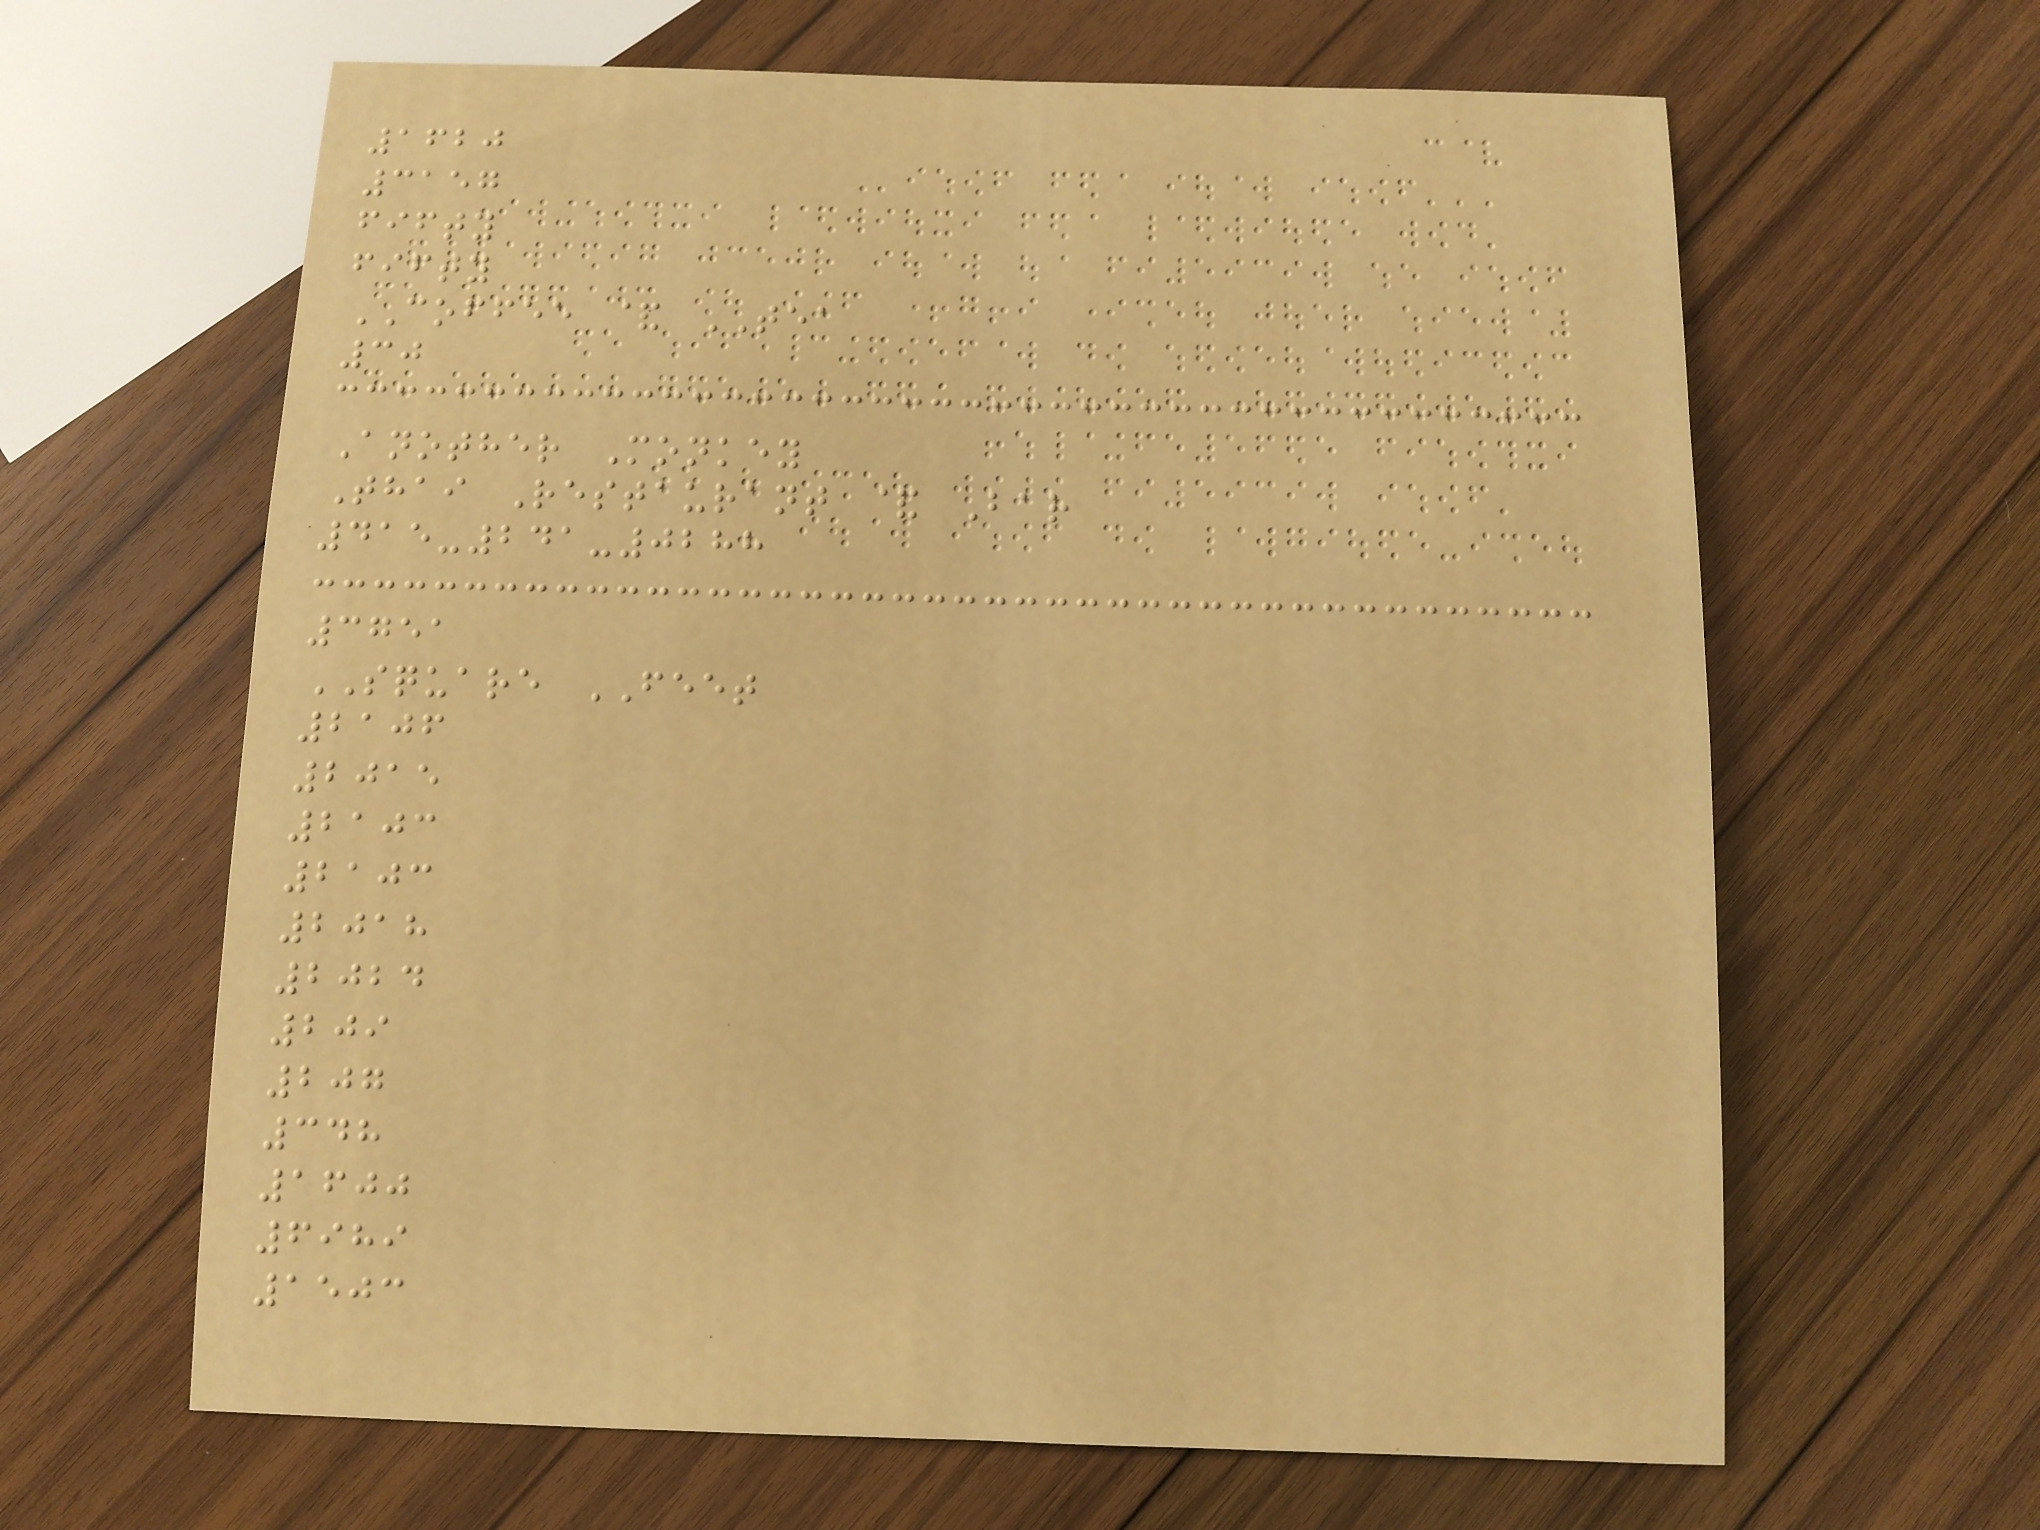1620
3157
fifty
fifty
COFFEE & TEA
30
Another Monkey
Thai Restaurant & Bar
415-241-0288
3751
SQUARE FEET
2106
2015
2103
2103
2018
2024
209
207
348
1600
6989
1503
